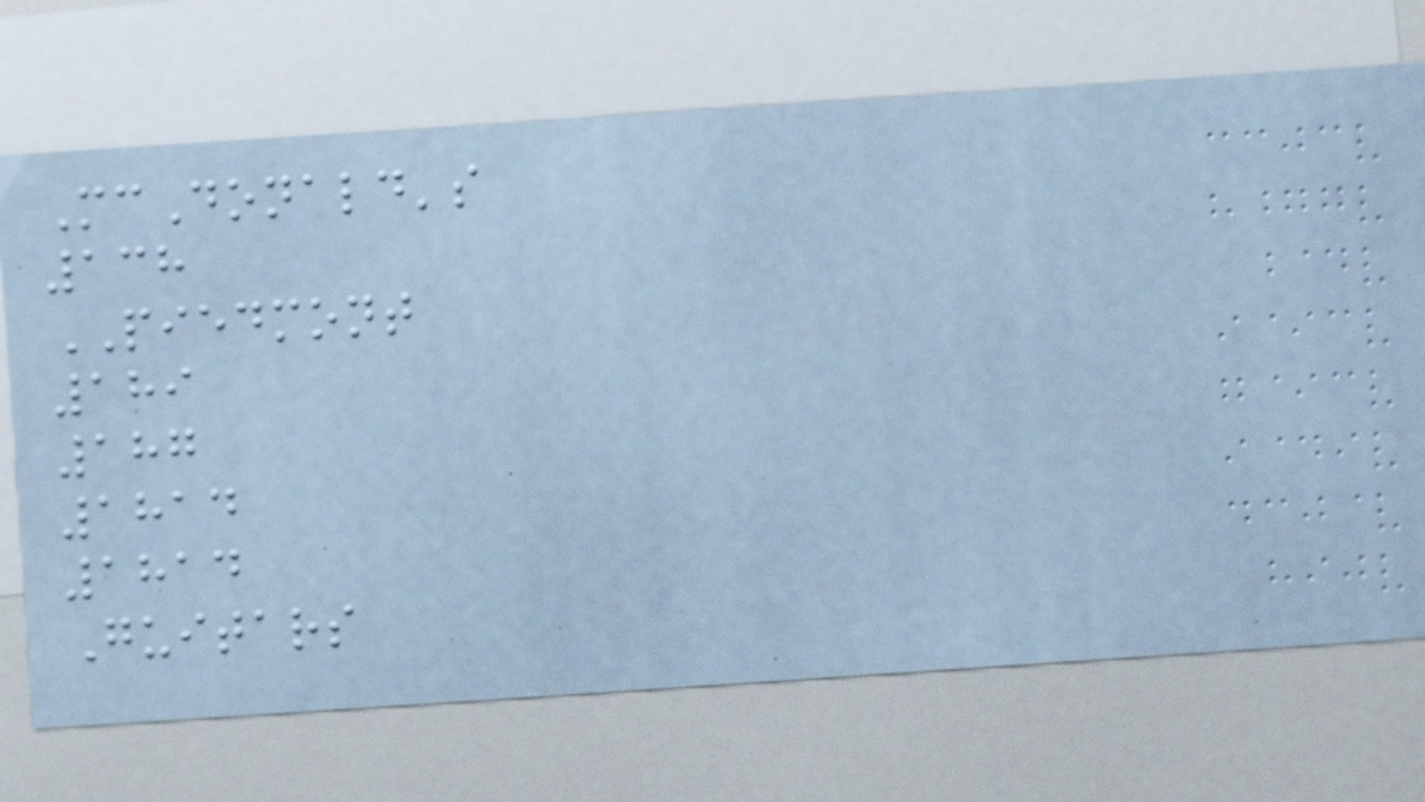McDonald's
138
PIEDMONT
189
187
1814
1814
Guitars
